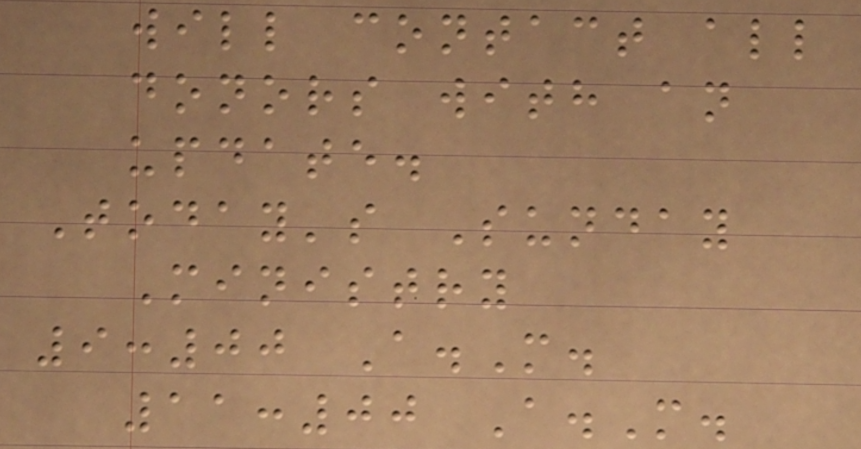will contact all
donors with an
update.
Today's Sunday
Ministry
9:00 A.M.
11:00 A.M.
